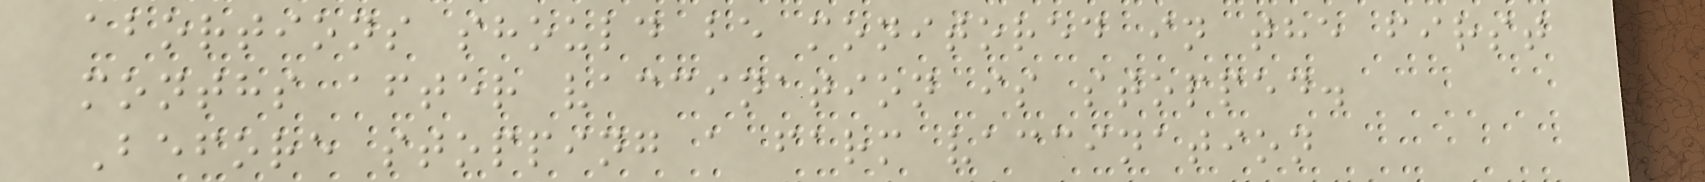abortions should be monitored in the first
months after vaccination is stopped.
Before stopping a farm vaccination
